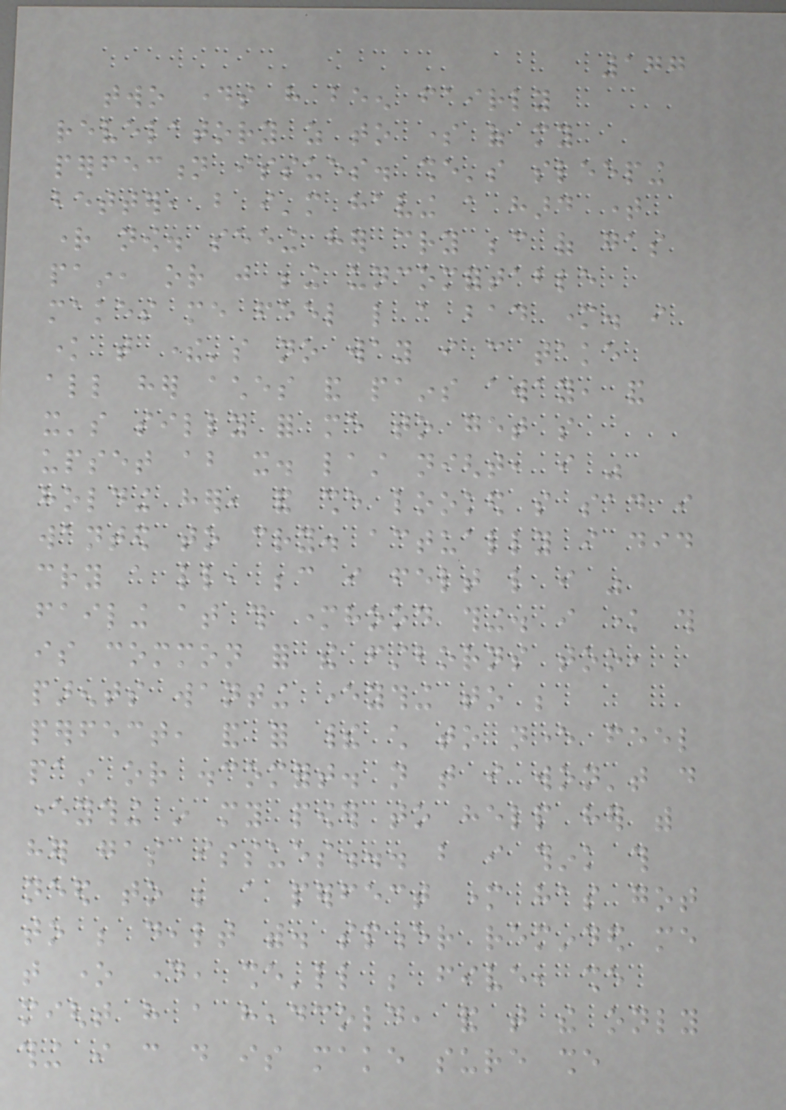177
two days have been fairly
revelatory as to some of my
perfection issues. she's sleeping
better, but i'm having a hard time
right now. seeing her cry because of gas
pain, or just being uncomfortable
makes me feel like a bad mother. i
know that there's no way i can take
all her aches and pains away, and
it's silly for me to get so
upset about it. last night, i was
holding her, and she looked so sad i
wanted to cry. actually i did
cry a little, because i felt like i was
failing at this motherhood thing. i know this
is common for the firstborns too,
parents wanting everything to be
perfect, and for their child to never feel
pain or discomfort. not that i won't do
everything in my power to help her with
her gas issues... but i think this
need to be a perfect mother has got
to be dealt with. spencer reminded me
that one day, she'll be five, she
might have a headcold, and that the only
thing i can do is make sure she
